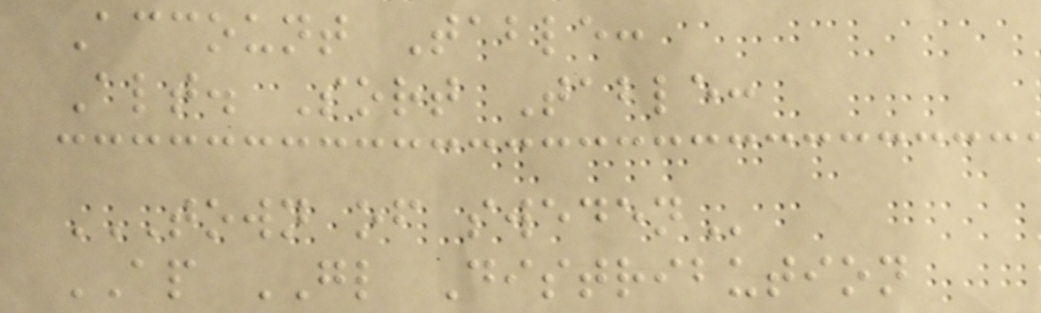Account Table:
Alt. Sort Table:
TOWN OF SWEDEN
AP GL Distribution
